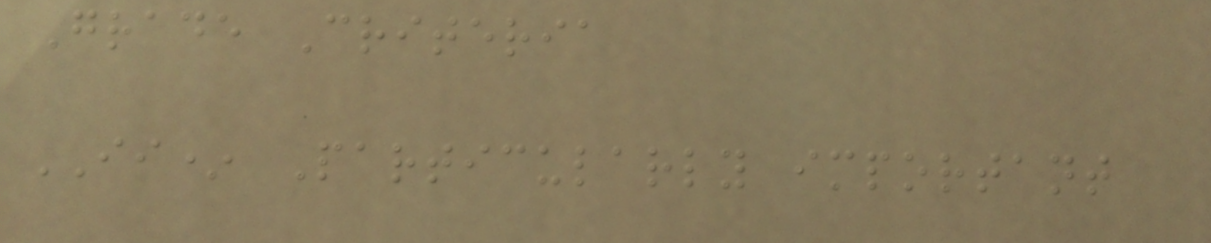Grade Criteria
II* Particularly important
